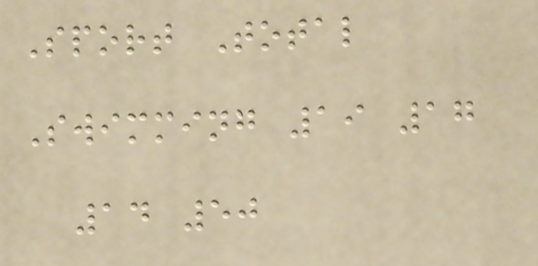Sport Total
Swimming 19 17
14 50
